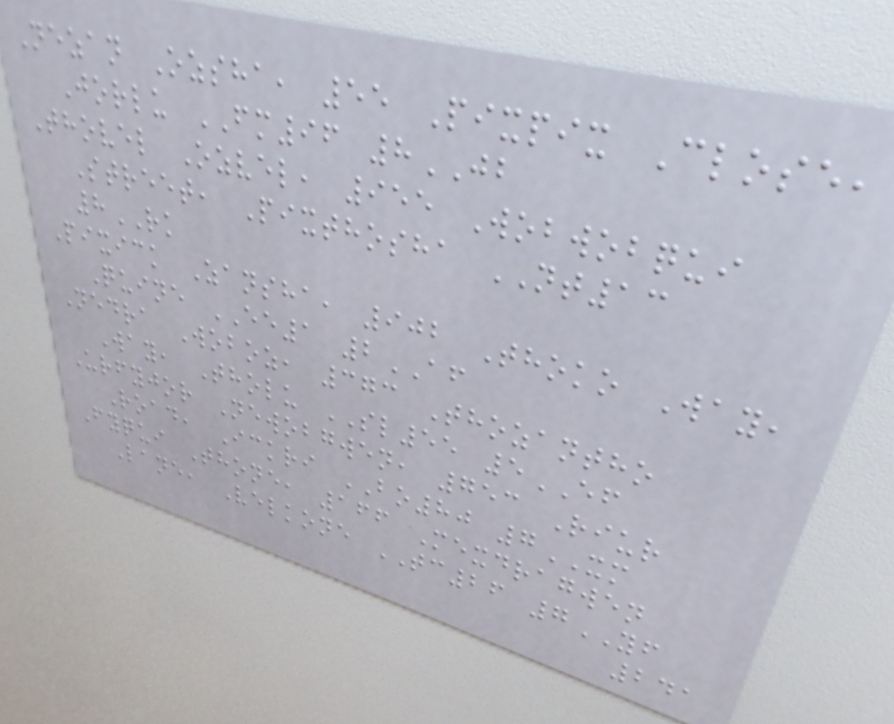Nezan Ozsha, 55 Pixpix Close,
Jorlu FM96 8JB
Thovel Ozvel, 955 Wobwobqui
Street, Pixthosha NT13
8RK
Pixick Zansha, 902 Thoko Way,
Quine EE1 2AF
Nedra Woboz, 373 Thozantho
Way, Tholu SL55 5EF
Urfyjor Newobgwen, 753 Riur
Road, Ickri BO80 7XM
Fyqui Thone, 166 Mexdragwen
Lane, Velkone TC26 7YF
241
